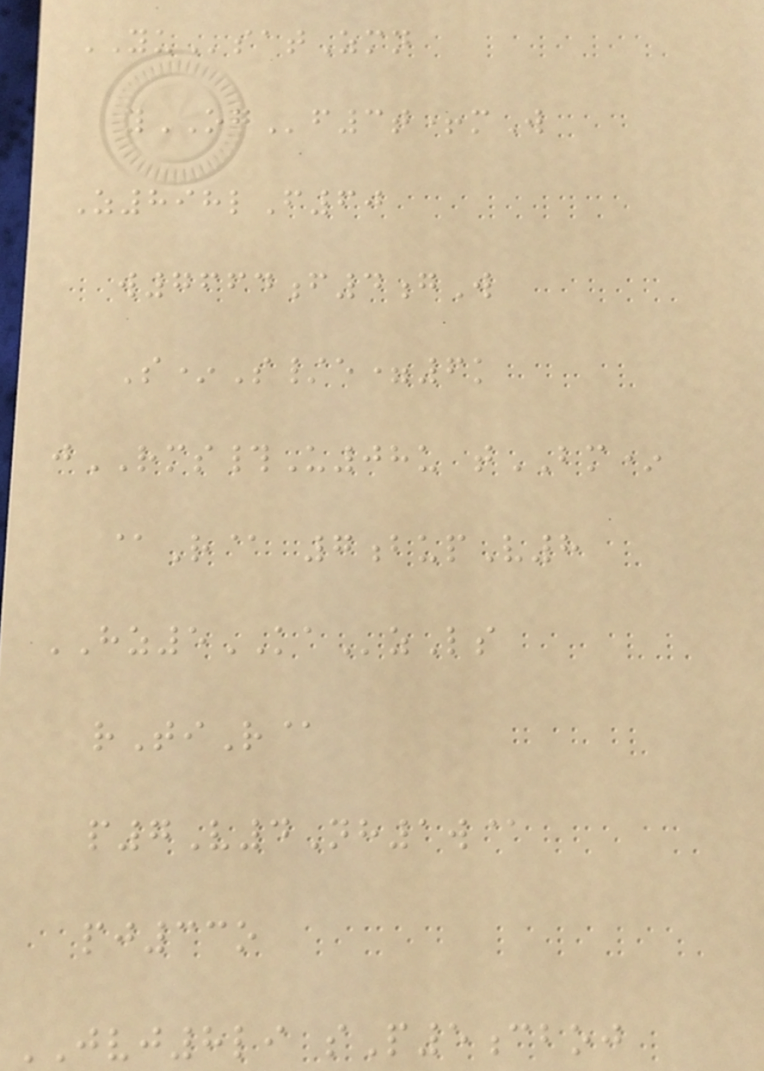YUsatZmn
yOGf3t+mW
Z898lF60
w7664f4gW
S*S/e=6k
jRMS#U08u tBM*
@R@ 7bupV8
HZ5KAzLs
rTiR@
p7V4Nh1w@
pj33o
JVJ8li sP5cboj
